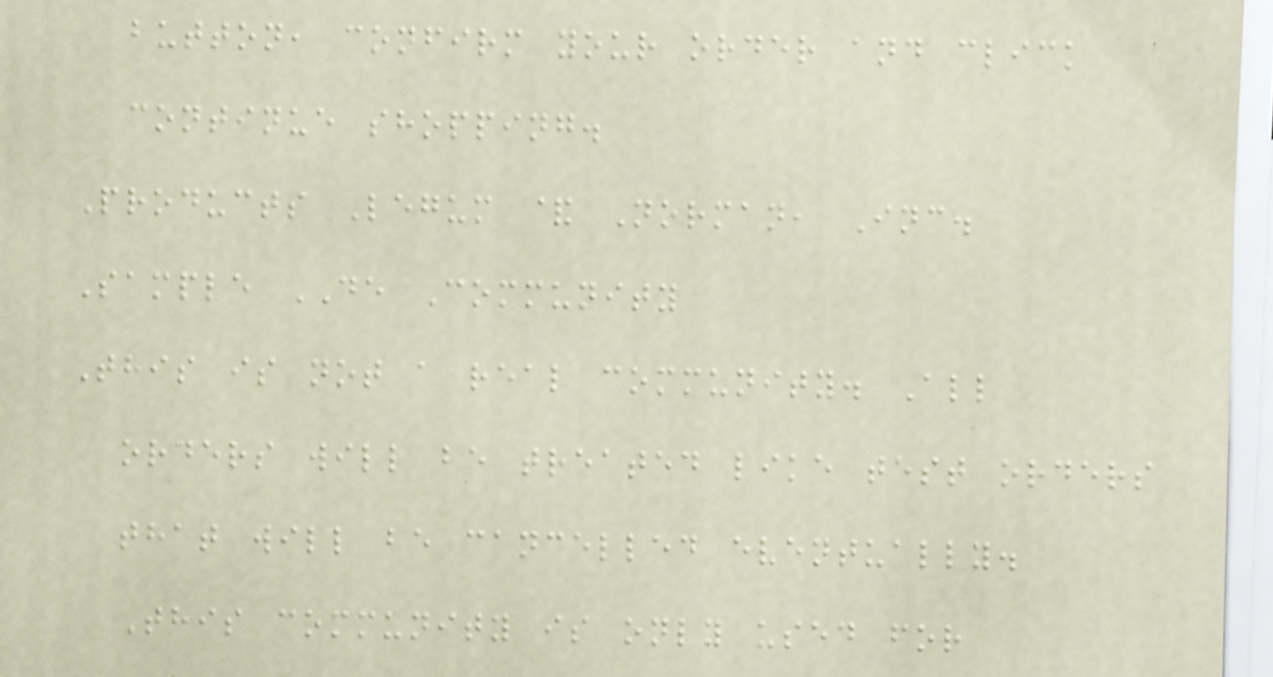button, confirm your order and click
continue shopping.
Products Legum & Norman, Inc.
Sample DE Community
This is not a real community. All
orders will be treated like test orders
that will be cancelled eventually.
This community is only used for
